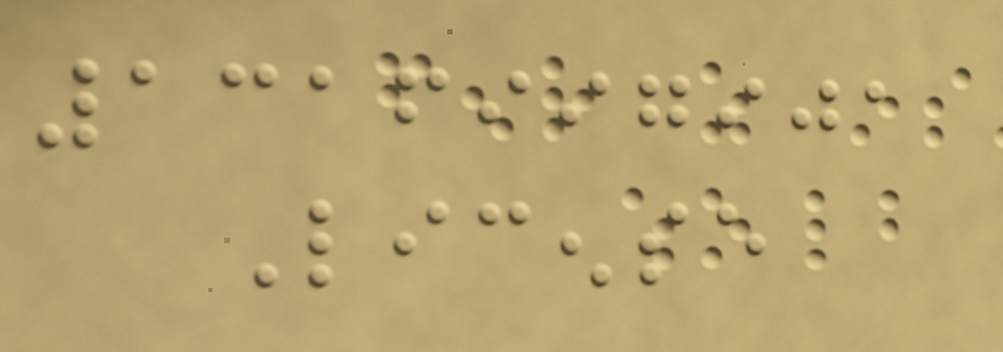1316997901
License
